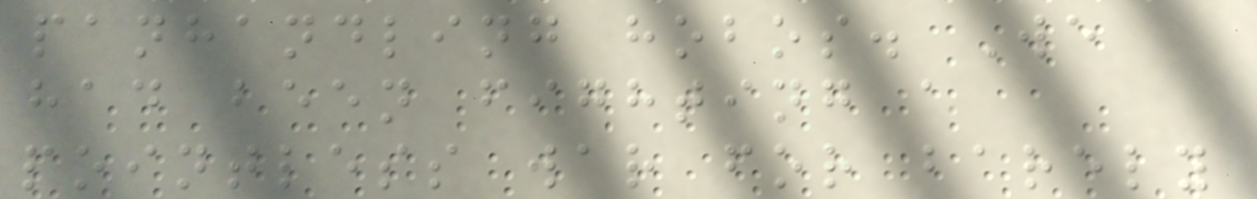panhandling hobos. We
had been fighting a
pointless war for barely
